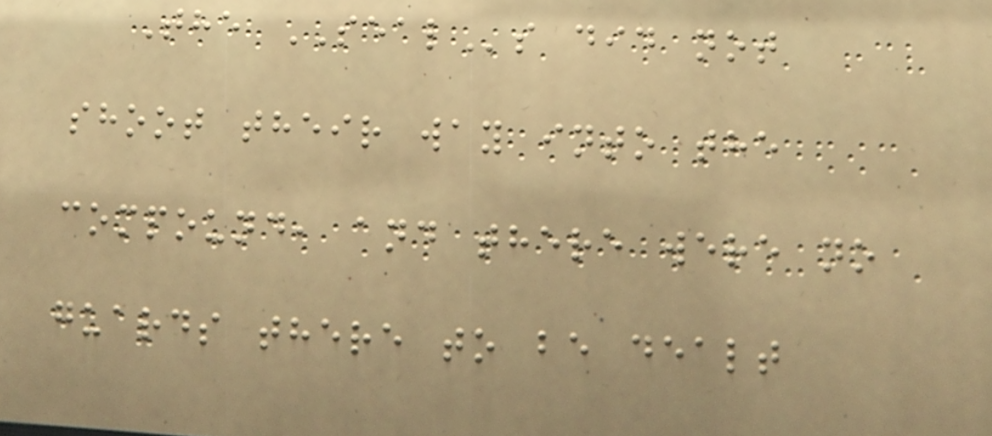The SEALs did not
shoot their way into the
compound, and there were no
guards there to be dealt
